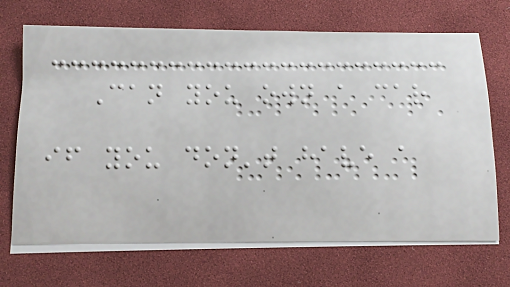Can you own a car
if you don't have a
